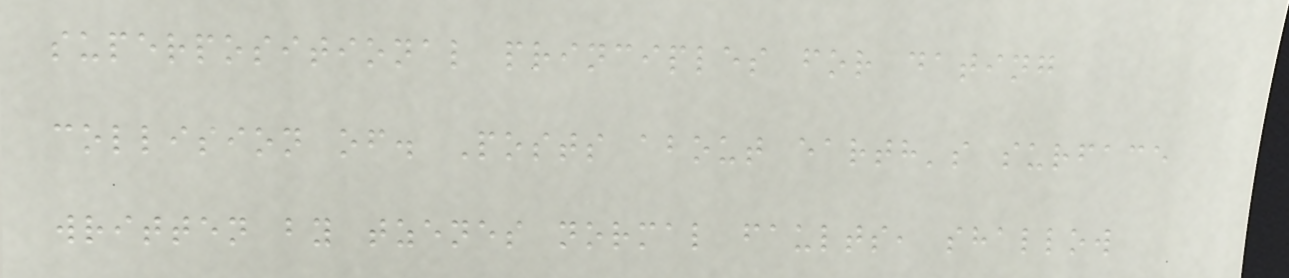superpositional principles for dating
collision of. Posts about earth's surface
written by tzenes normal faults, shallow
